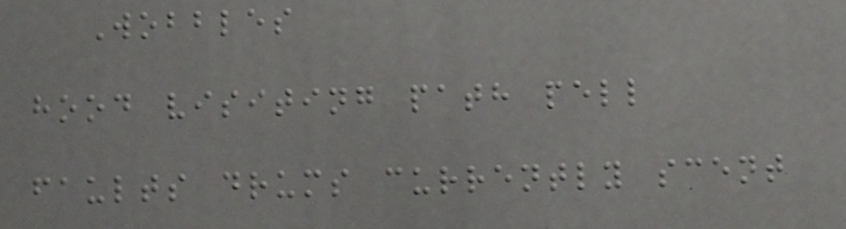Wobbles
hood visiting path pell
faults drums currently scent
